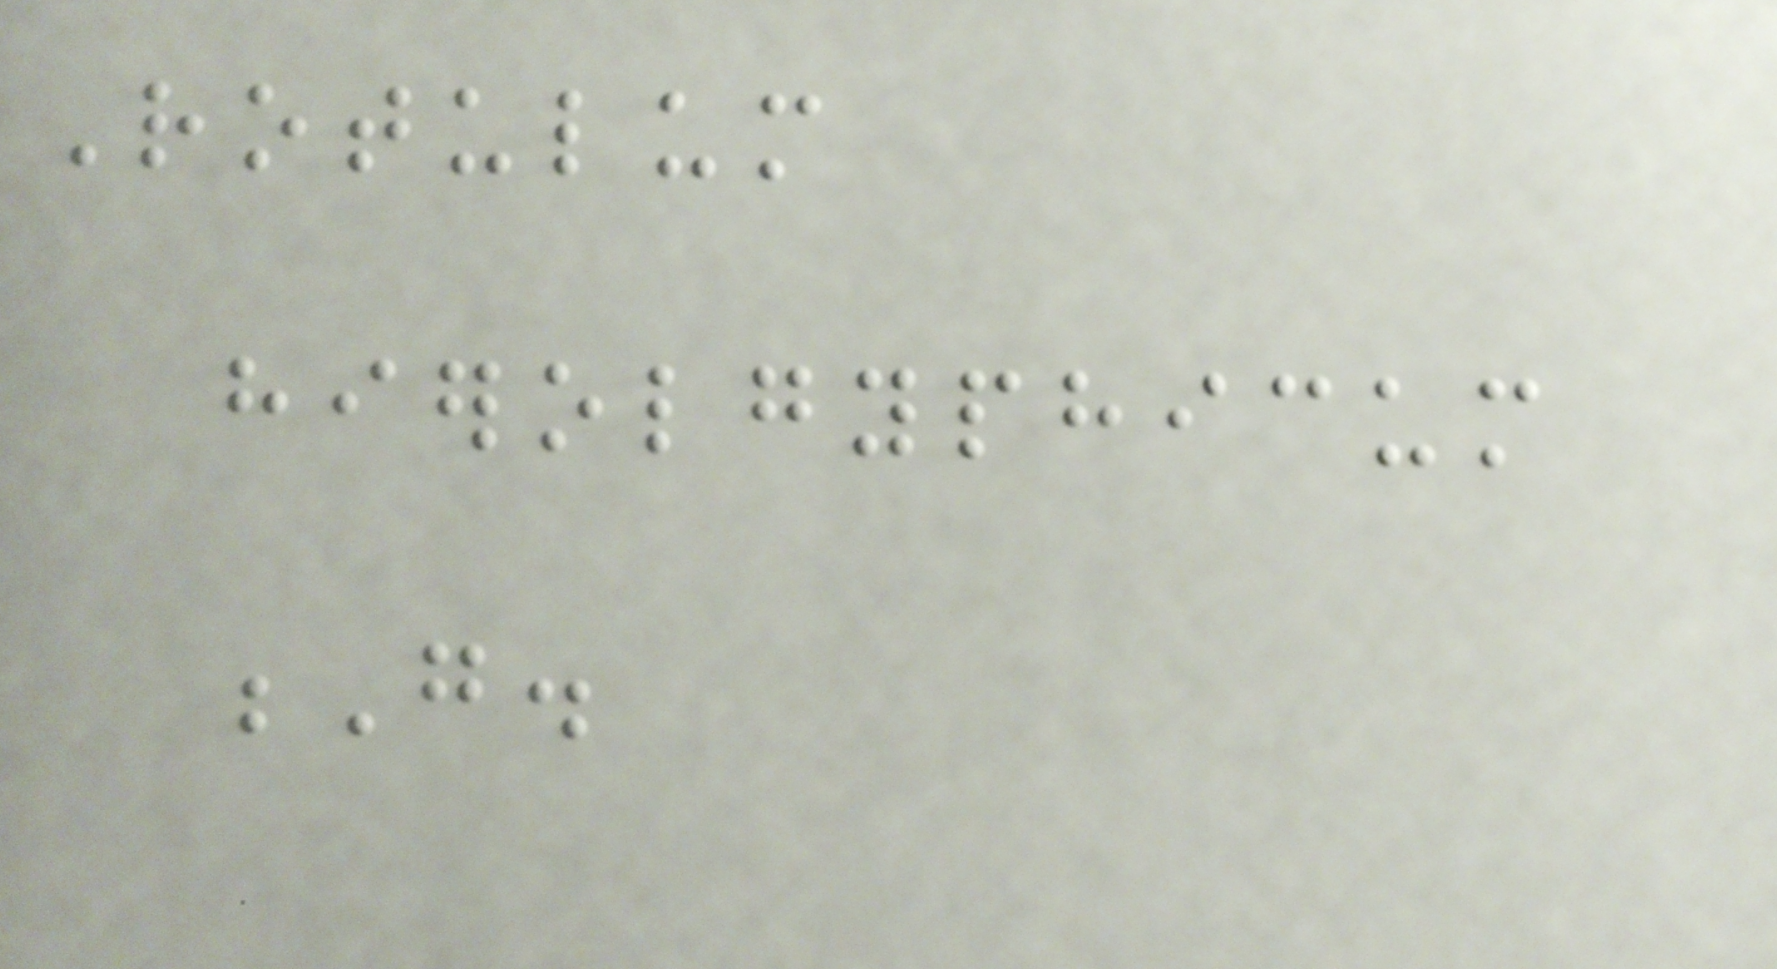Rotulum
hierolgyphicum
G.
